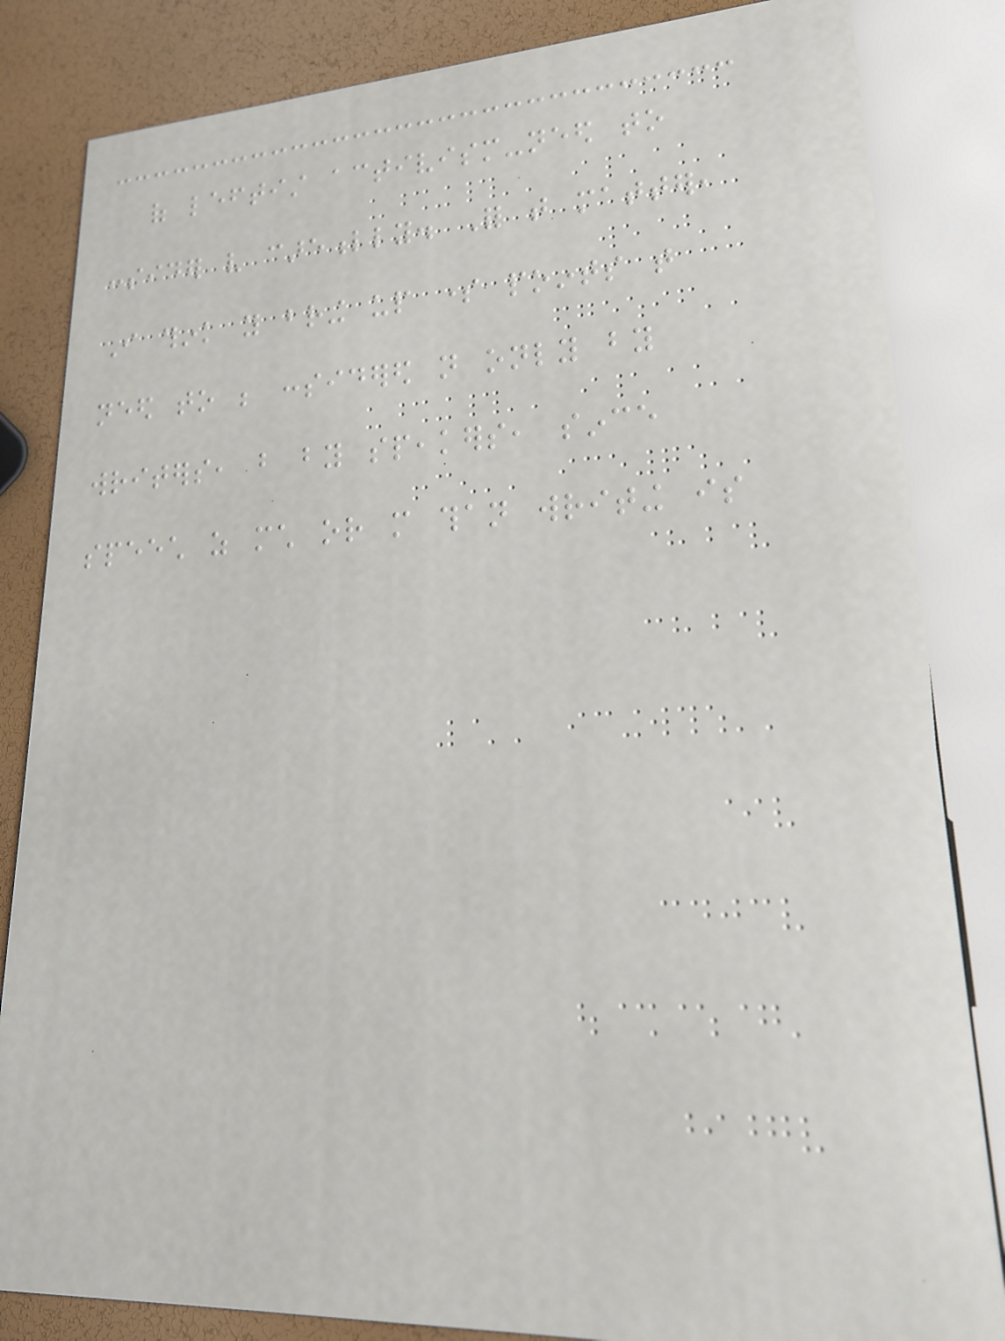of leftist activism-need to
consider very carefully. For that matter,
I think you bring up some points that
need to be considered not only by
writers, but by speakers, since
speech as much or more than writing is
